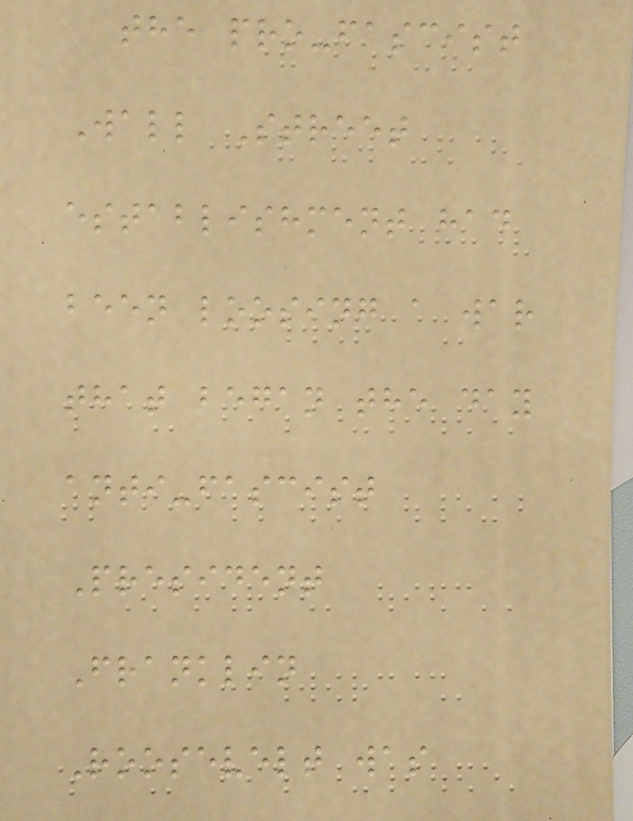the pro-fascist
Wall Street
establishment had
been loosing a war
that began the day
anti-fascist
President
Franklin
Roosevelt was
